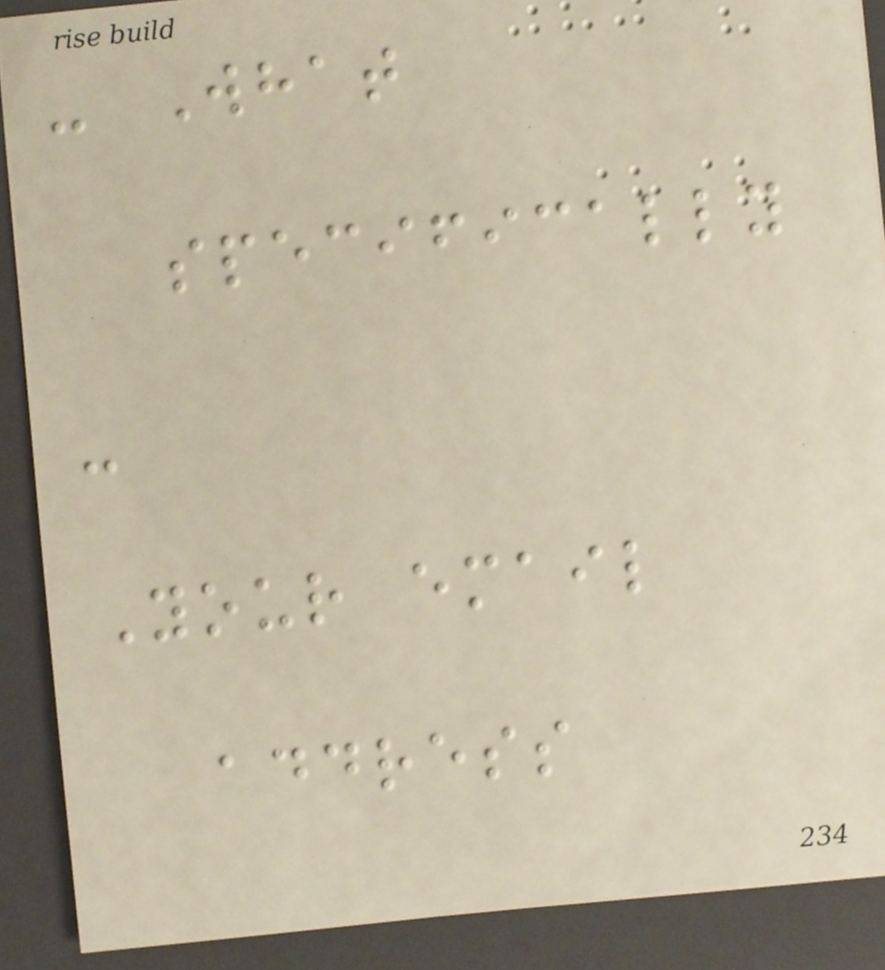- What
specifically
-
Your email
address
